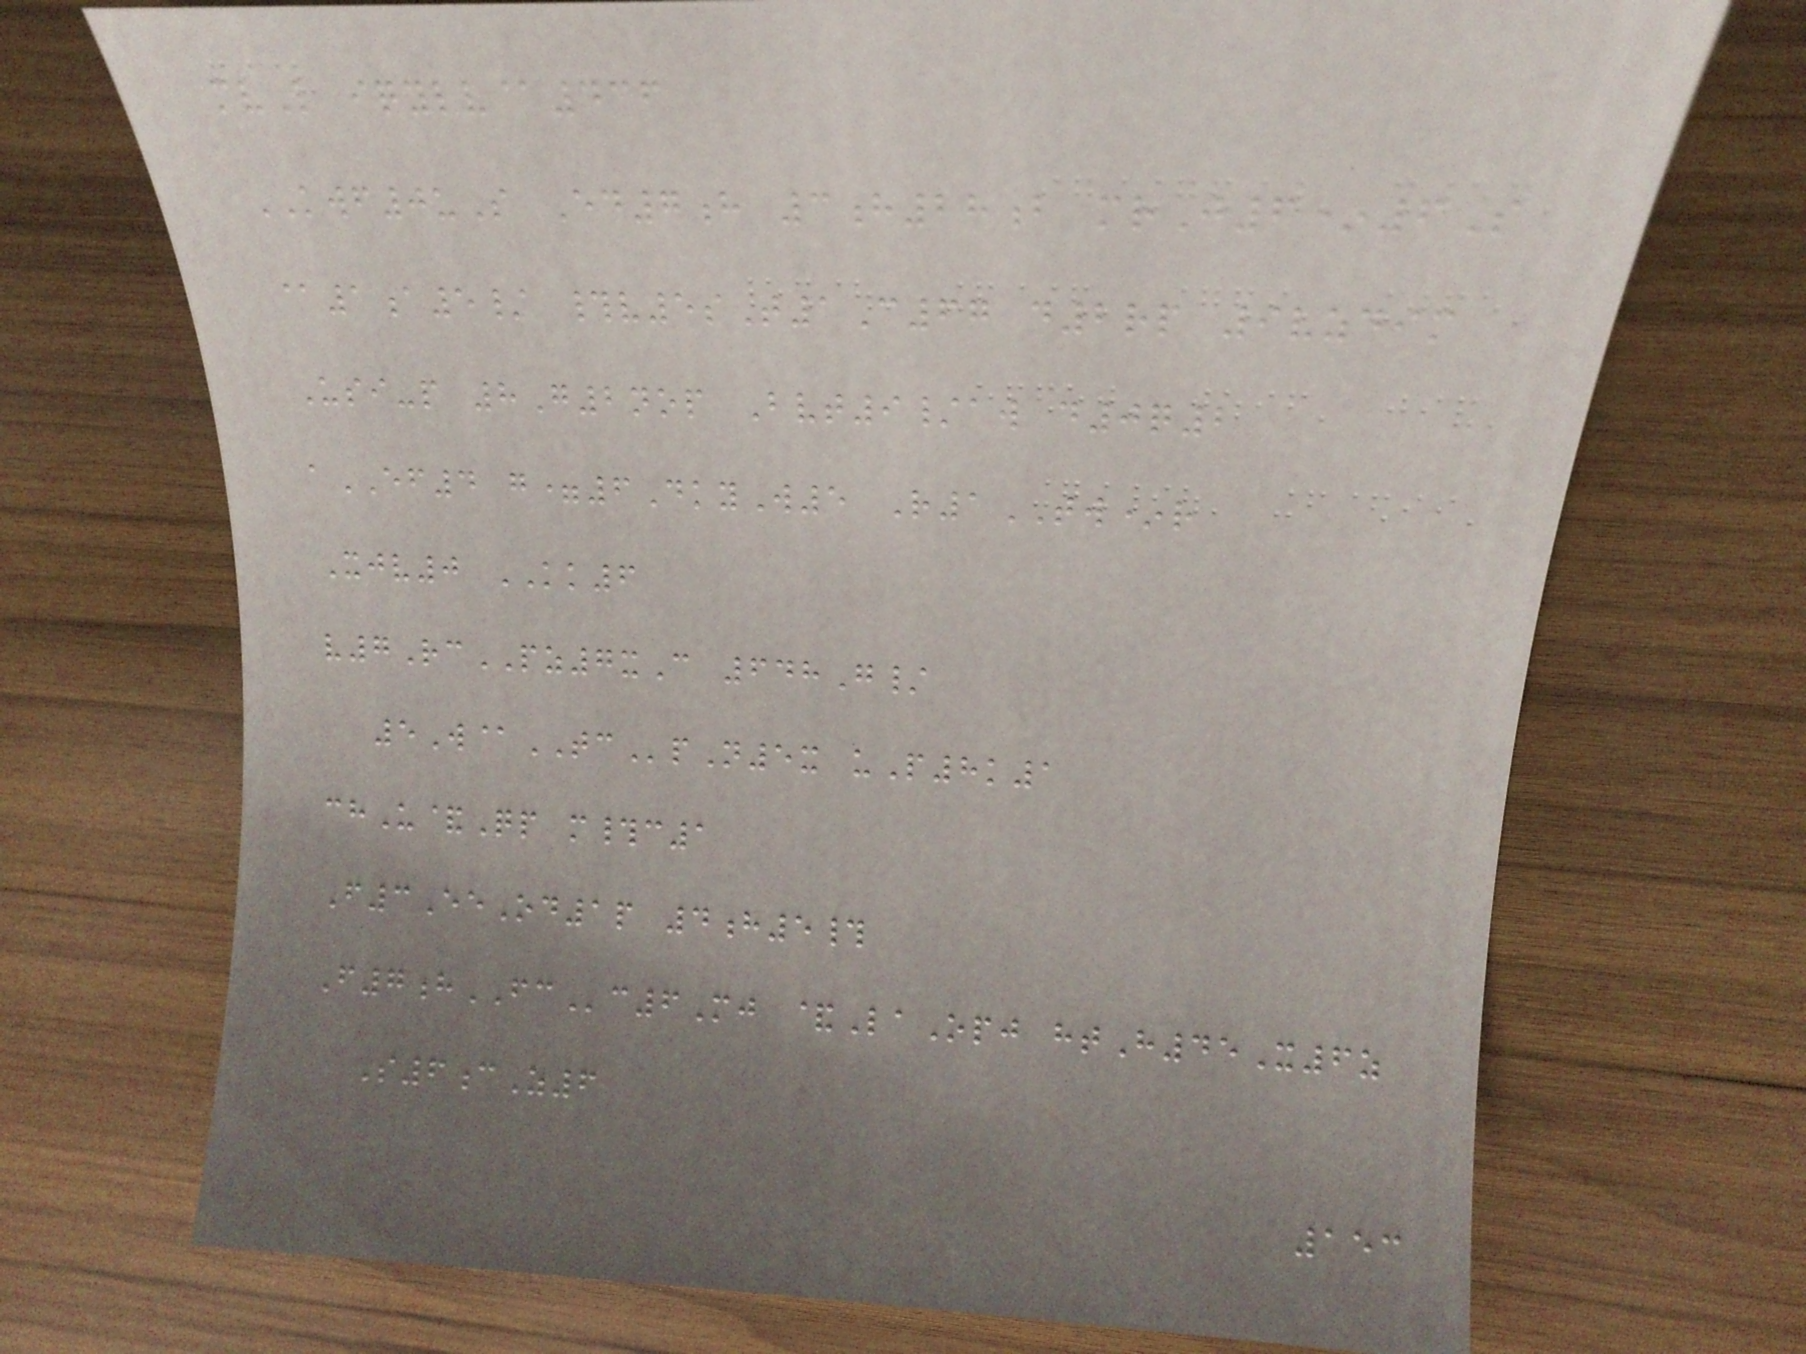mvL iqylv@436
KWF0uS Ed7h 3h28b mrJ6*6S
@1a5/ #v5sT1C67 d2rp 9vzdim
Usi-p 8G2nop Bvt9/aw d0q2
aEF4 g=6DkyW5 R1TW*r
Xjv0 KK6
v7RcPZ7xC 648G/
5W@TCpN5x uP8k1
chU&Qp m#c1
F3EeOd1p 4h5#
F7hFCc6Mj &LaOpj htH45X6z
S6cZ6
153
